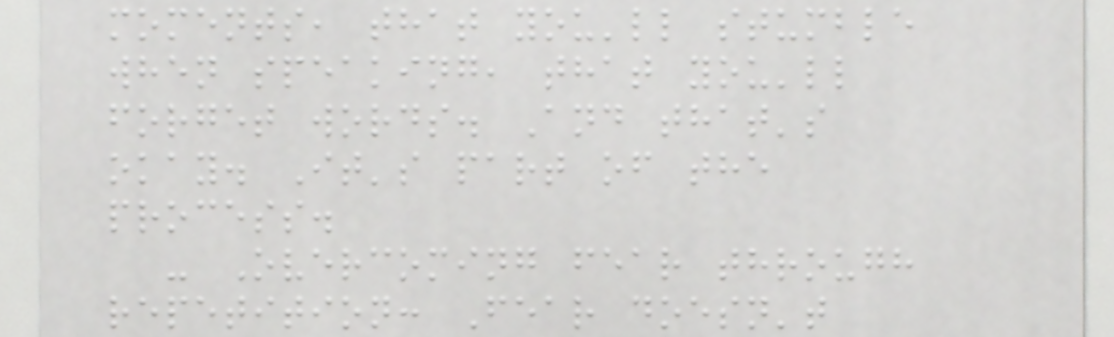moments, that you'll stumble
when speaking, that you'll
forget words. And that's
okay. It's part of the
process.
- Overcoming fear through
repetition: Fear doesn't
